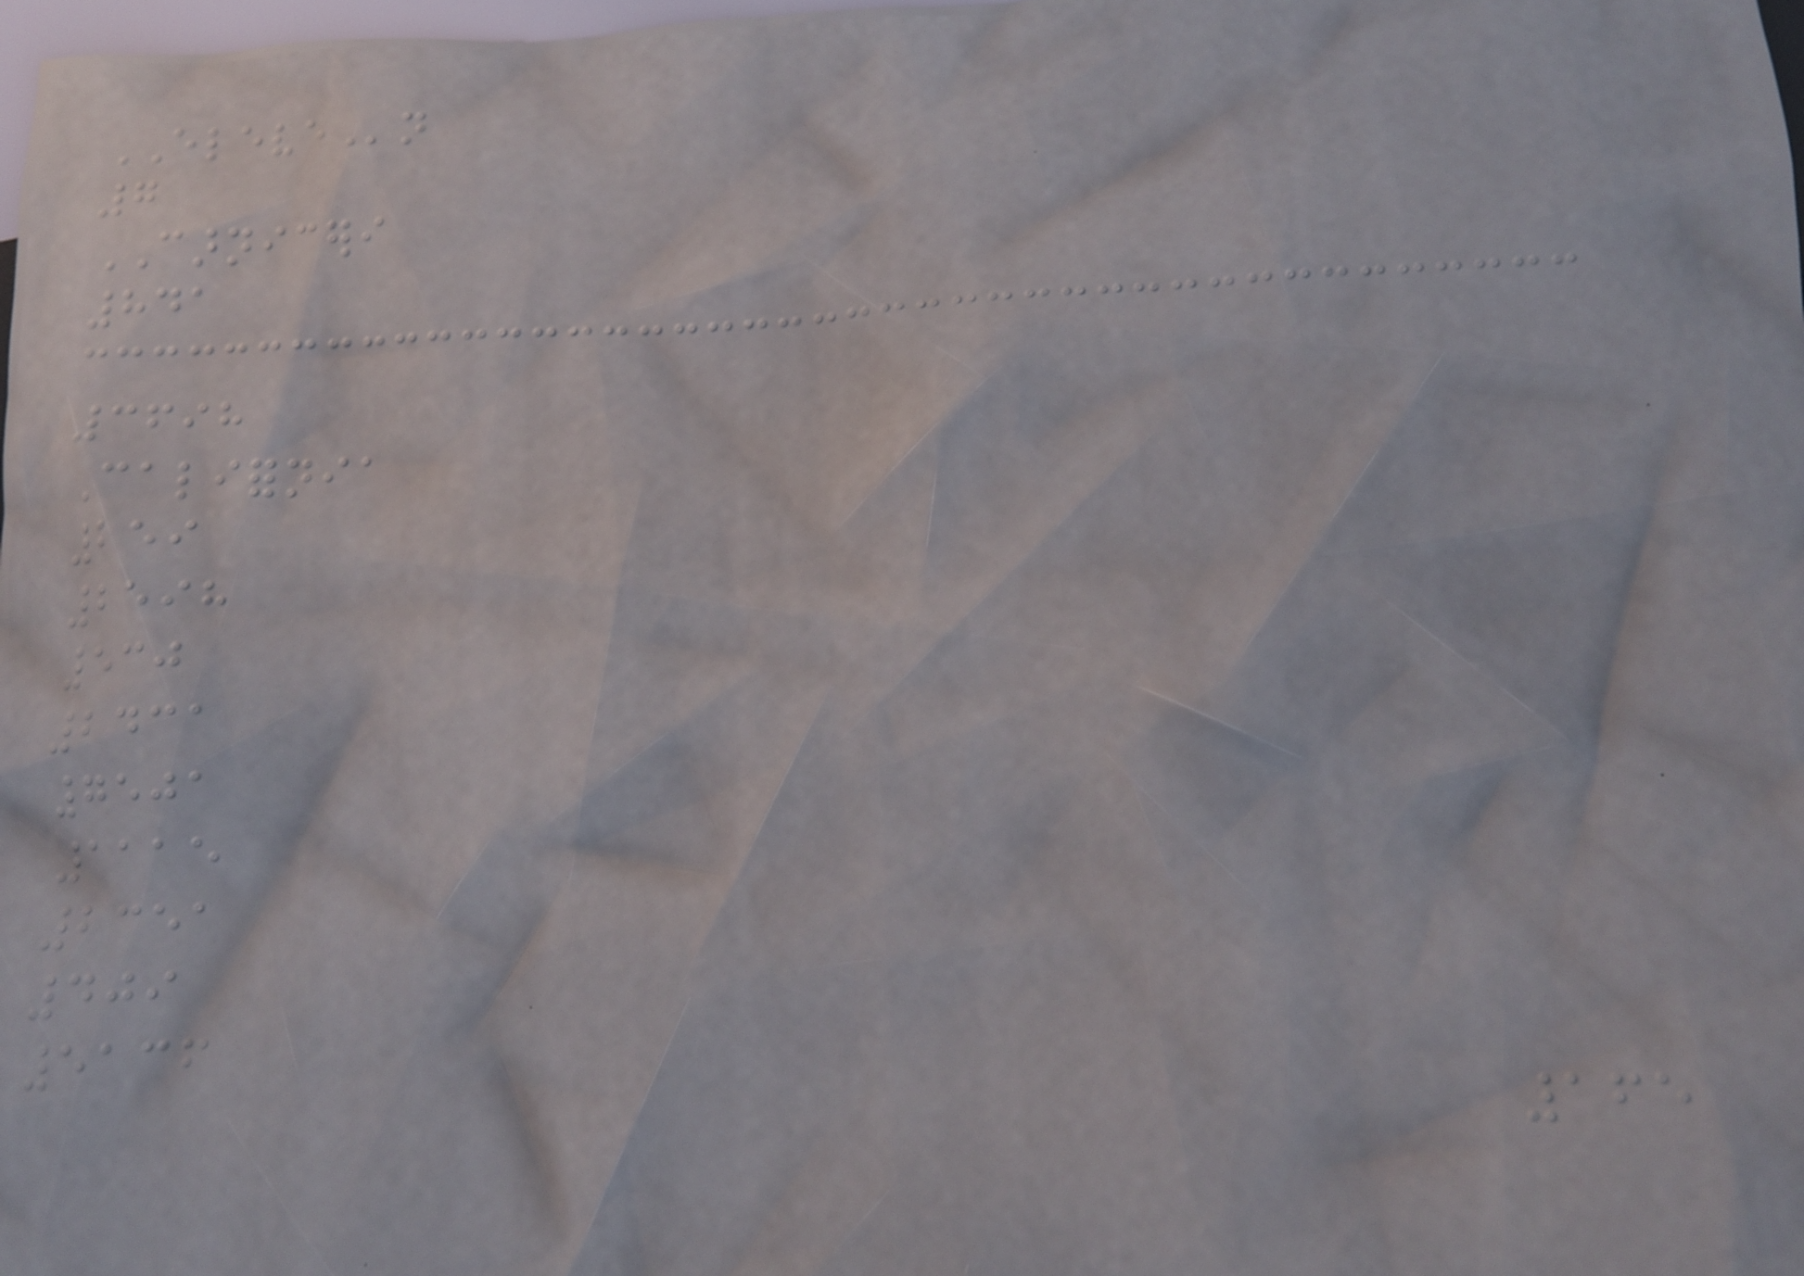ELEVEn
7
CARNICERI
841
3698
California
259
2598
530
2431
7501
1115
2351
409
5136
165
